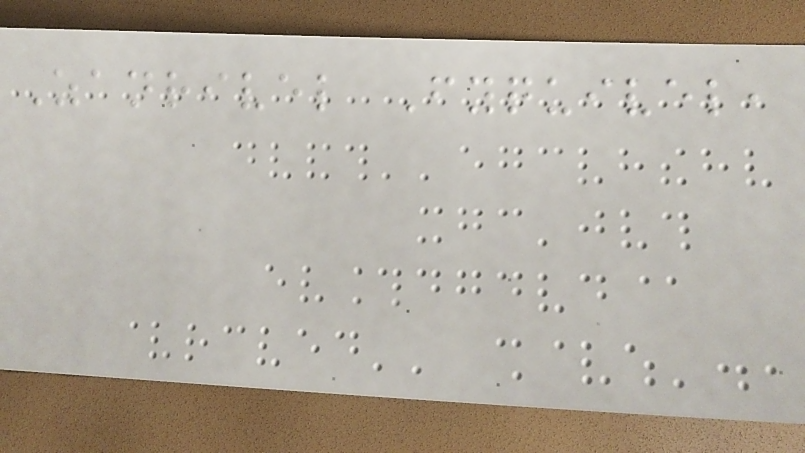Zanrivel Fyquivel,
